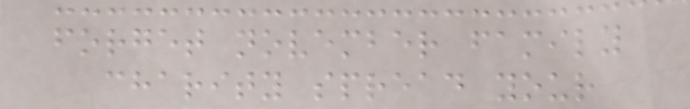forget november family
charity spread your
